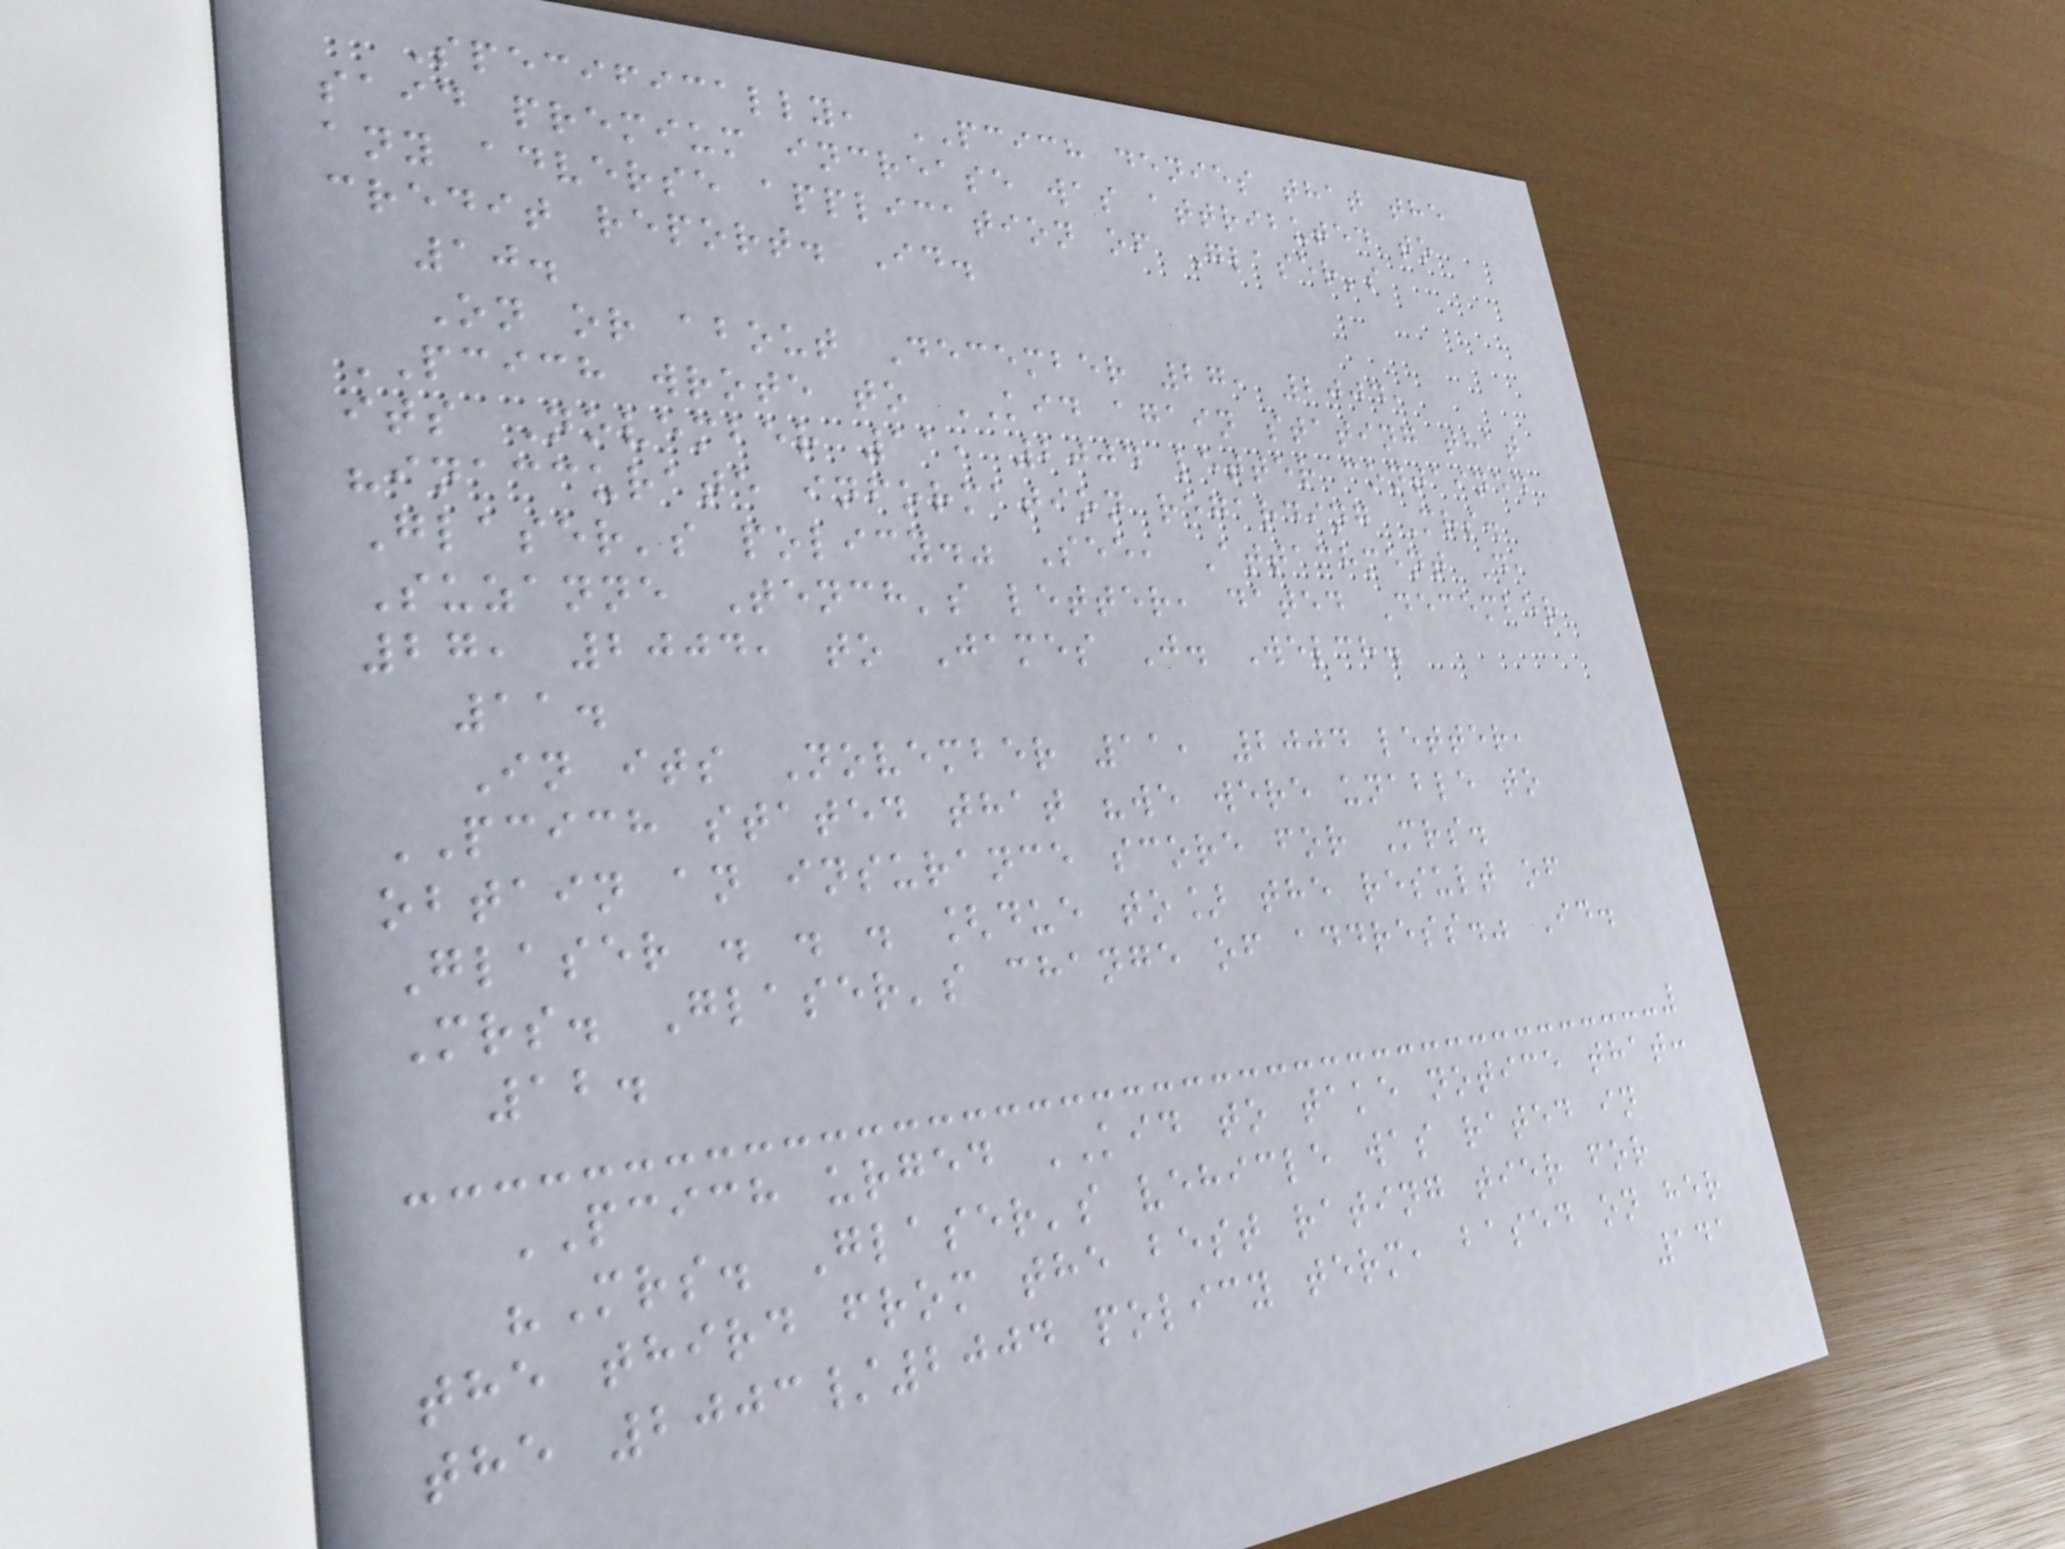Specifically, PCICH denies that the
said premium increase was attributed to
any adverse application of Glaser's
credit report. Id.
10.
On or about December 27, 2004,
PCICH wrote to KID again stating that
its November 11, 2004 letter contained
"inaccurate information regarding Mrs.
Glaser's policy." See, Attachment D,
Suzanne Tench's letter, dated December
27, 2004, to James J. Welch.
11.
In its November 11, 2004 letter,
PCICH stated that "we were unable to
obtain an insurance score for Mrs.
Glaser . . . [due to] the result of
Mrs. Glaser's change of address." Id.
12.
PCICH urged KID to take notice that:
"Mrs. Glaser's vehicle was rated in
the third from the best rating tier for
the 2003/2004 policy term, based on her
141
